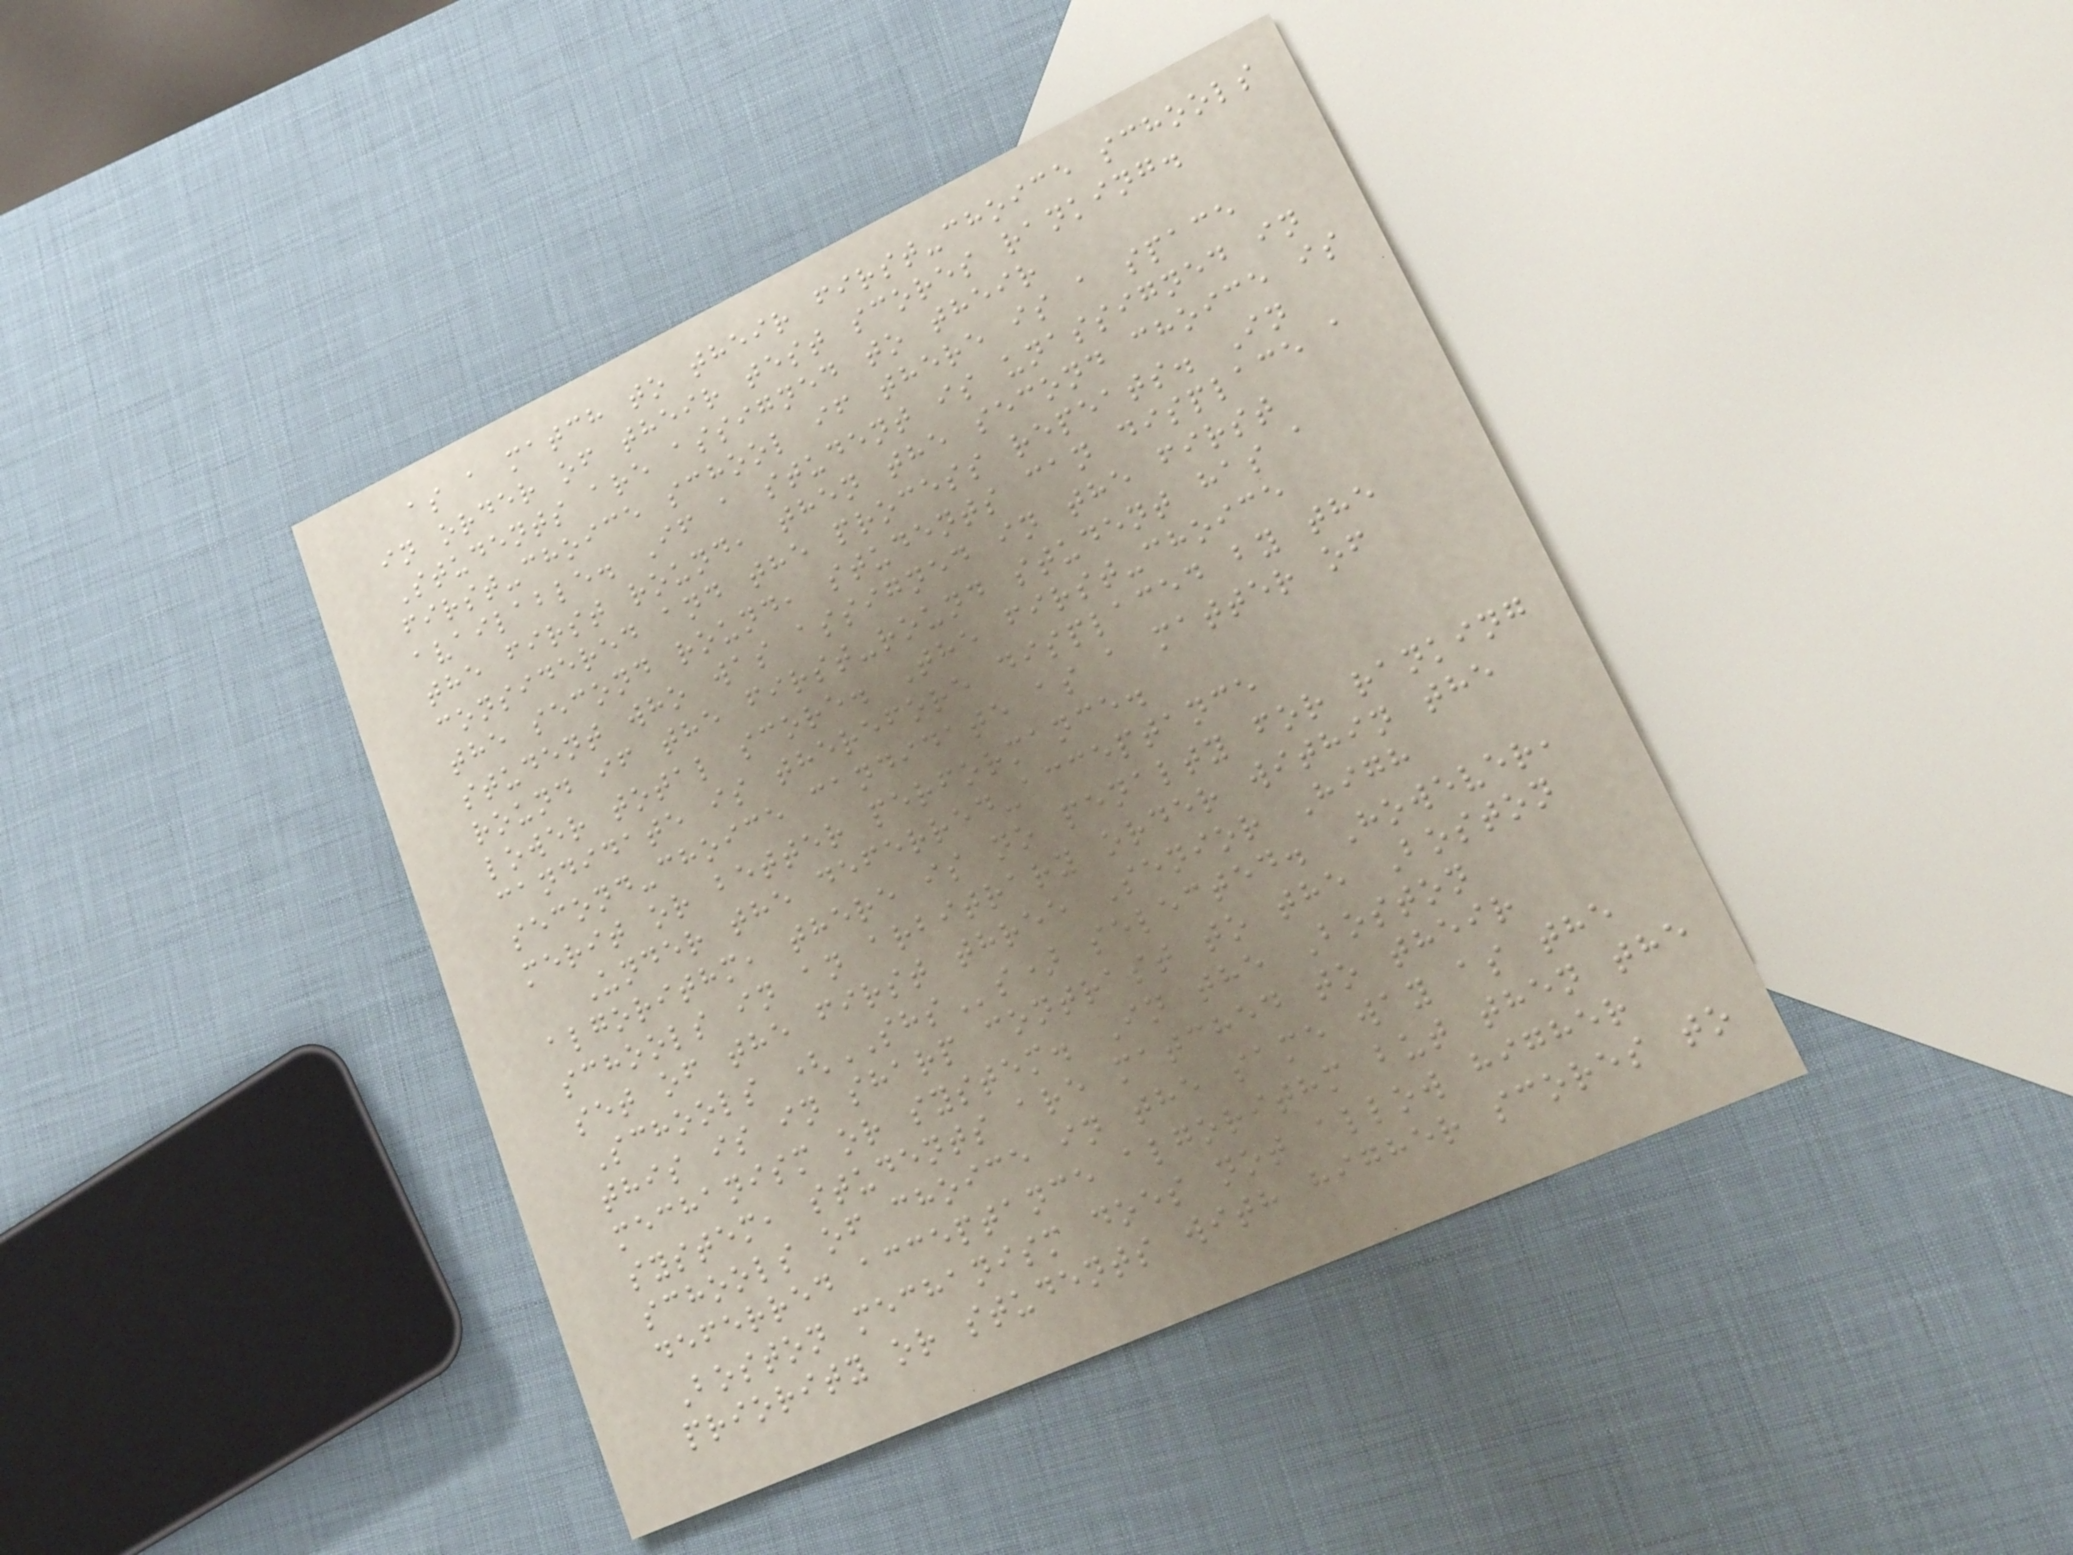as a match to their first-choice schools
in order of their test scores ranking.
Students are assigned to their
first-choice school if there is a space
available. If a student is unassigned in
the first round, then the second choice is
considered and the process repeats. In
the second round, students can displace a
student who was assigned in the first
round if the first-round student has a
lower total score. The first-choice
candidate is therefore displaced by the
second-choice candidate as a matter of
merit or better performance.
Under the deferred-acceptance
algorithm, there is no penalty for ranking
schools in an arbitrary order within the
set of the first three Senior High
Schools (SHSs) selected. However,
this is in sharp contrast to the Boston
mechanism or system. In the Boston
system, students are matched to their
schools of choice in the same way as the
deferred acceptance algorithm but then the
Boston mechanism does not allow higher
priority or students with higher scores to
